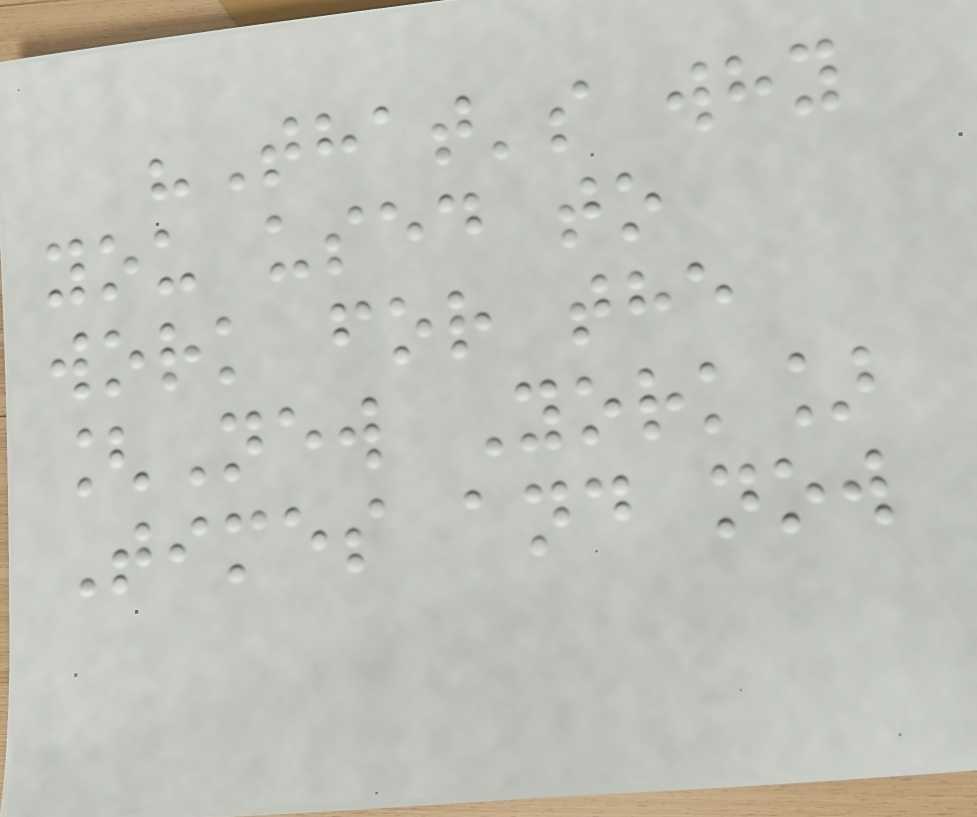"That's why
you used to
work for the
[New York]
Times and now
